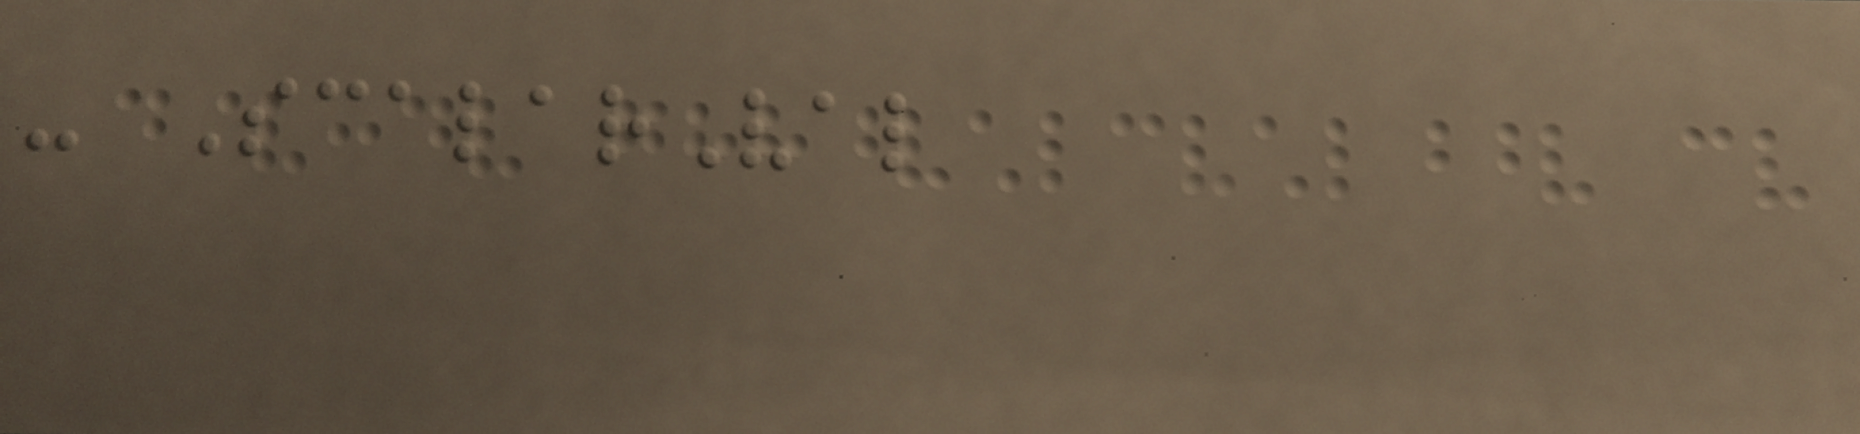- ScalarVal
